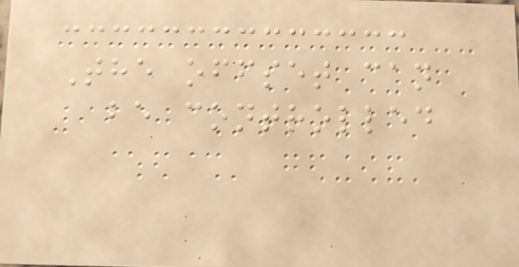The offset can
be controlled
